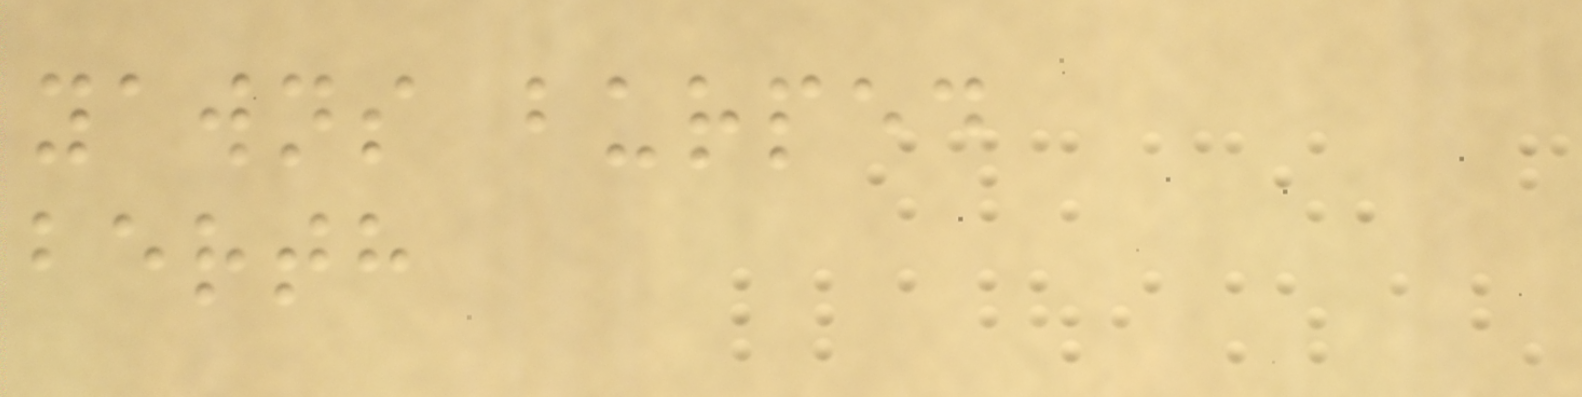yawns burped
berth
